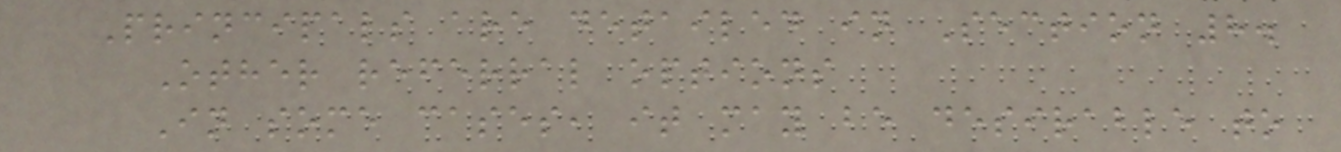Principals are detailed in Section 8.
Other referral options
In some cases, it may be desirable to
